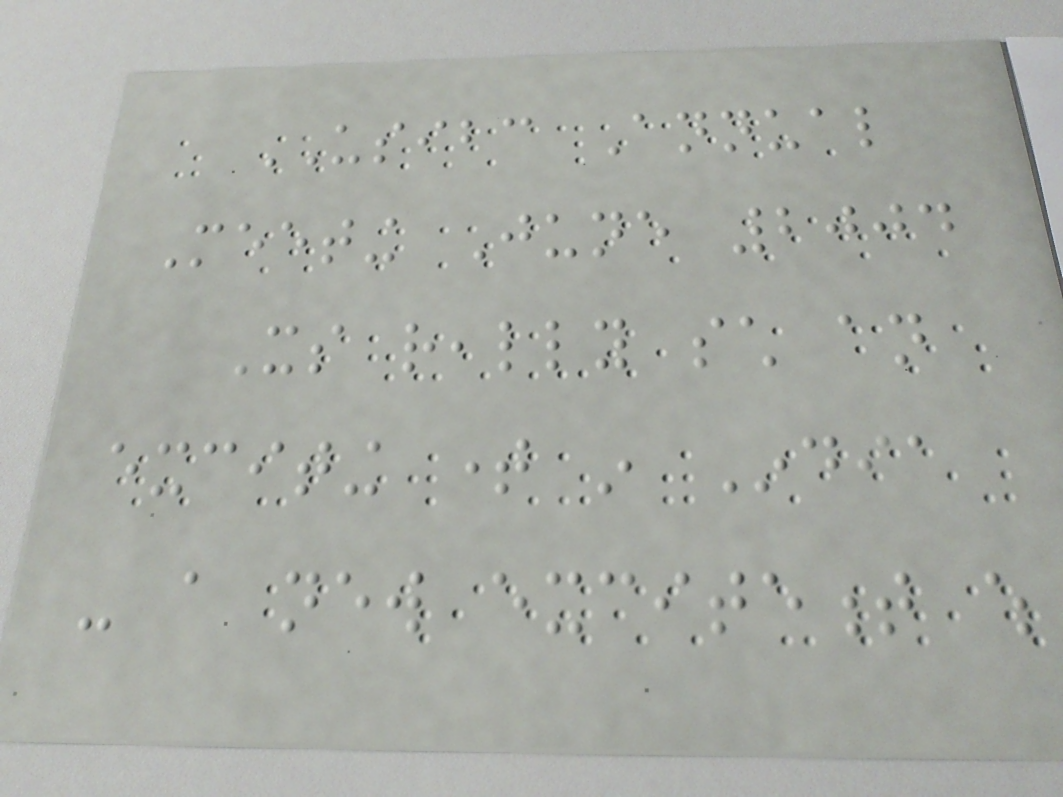USIBC Annual
Meeting June 2004
Its really such an
exciting time in India
- a new excitement which
